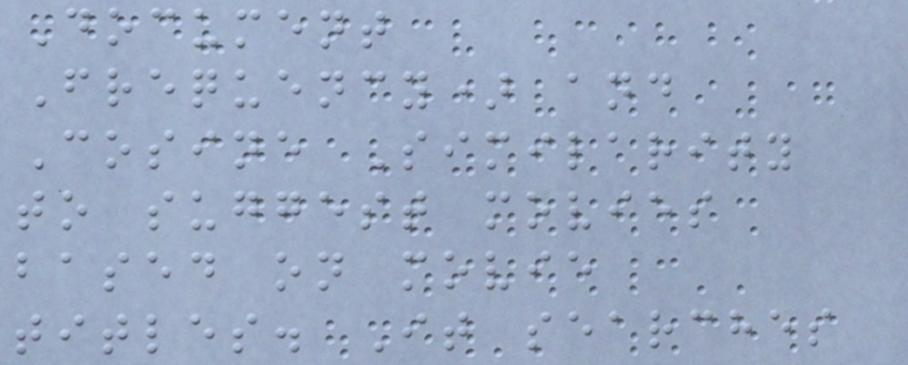Document
Frequency) and
Cosine Similarity
to suggest movies
based on movie
titles. It searches
